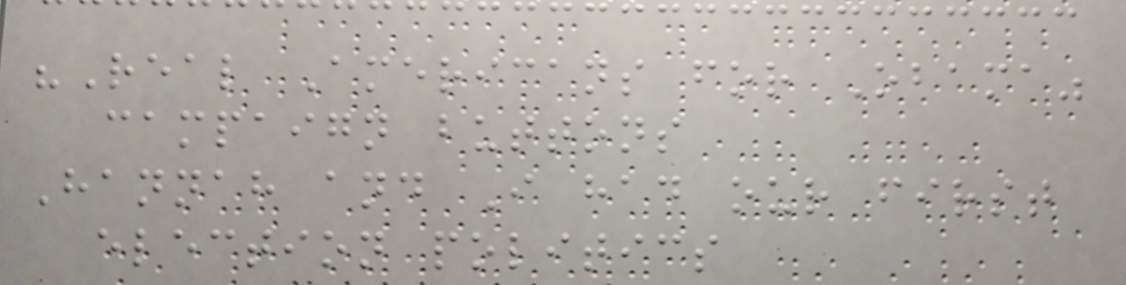"Real Americans for Obama"
campaign buttons
Hannah and I had our first
election politics
